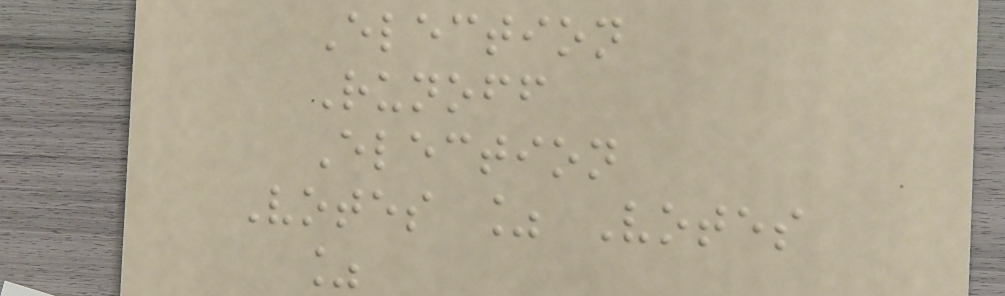Election
Runoff
Election
Votes % Votes
%
